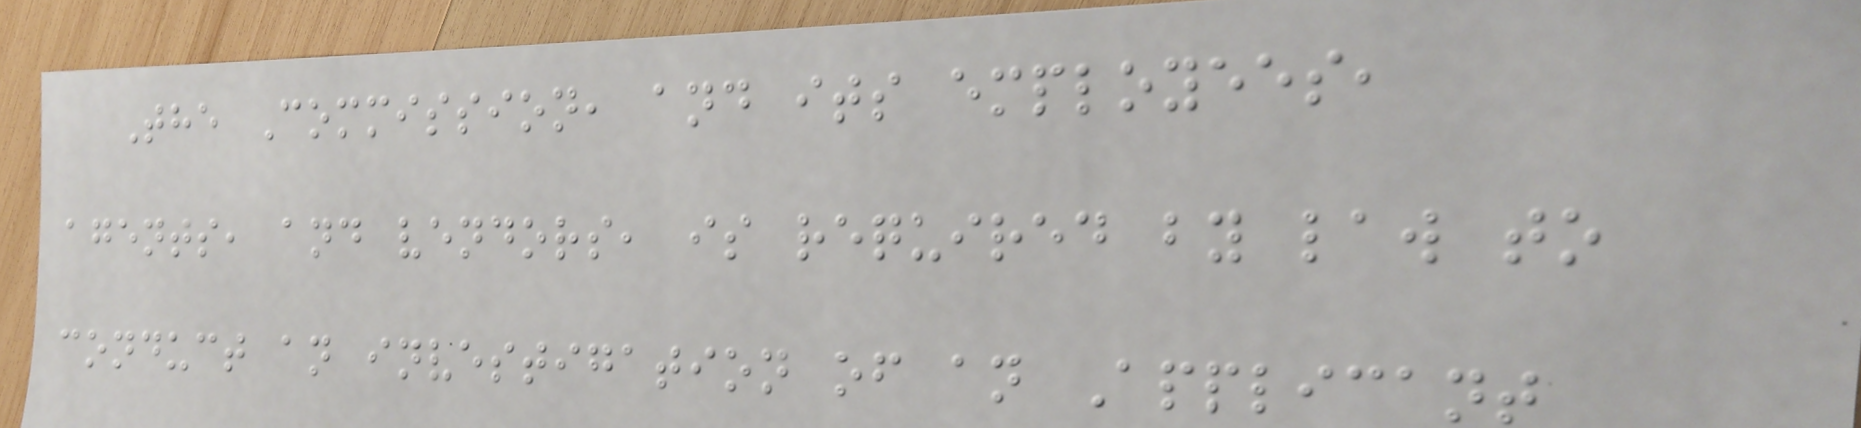The Commission, and its employees,
agents, and vendors, is required by law to
conduct an investigation of an Applicant
